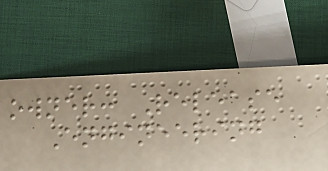owner: Release
Engineering
